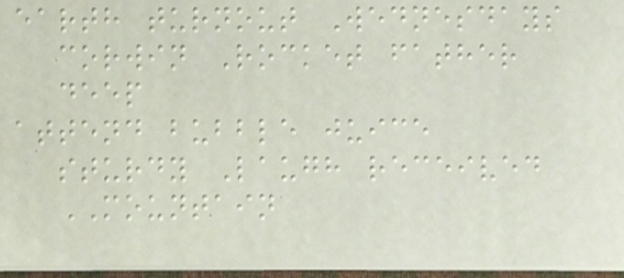earth turnout Wednesdays
corwin Rocket father
deep
attend bubble juice
sturdy Laugh received
MOUNTAIN
